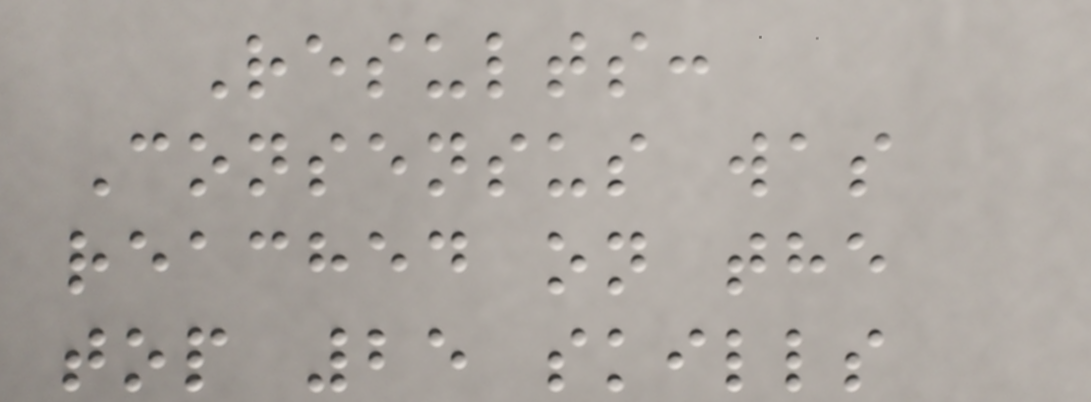Results:
Consensus was
reached on the
top 25 skills
